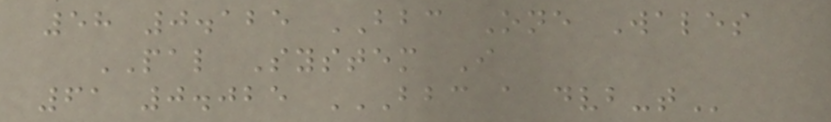58 0.125 BBC One Wales
PAL System I
61 0.025 BBC A DVB-T
